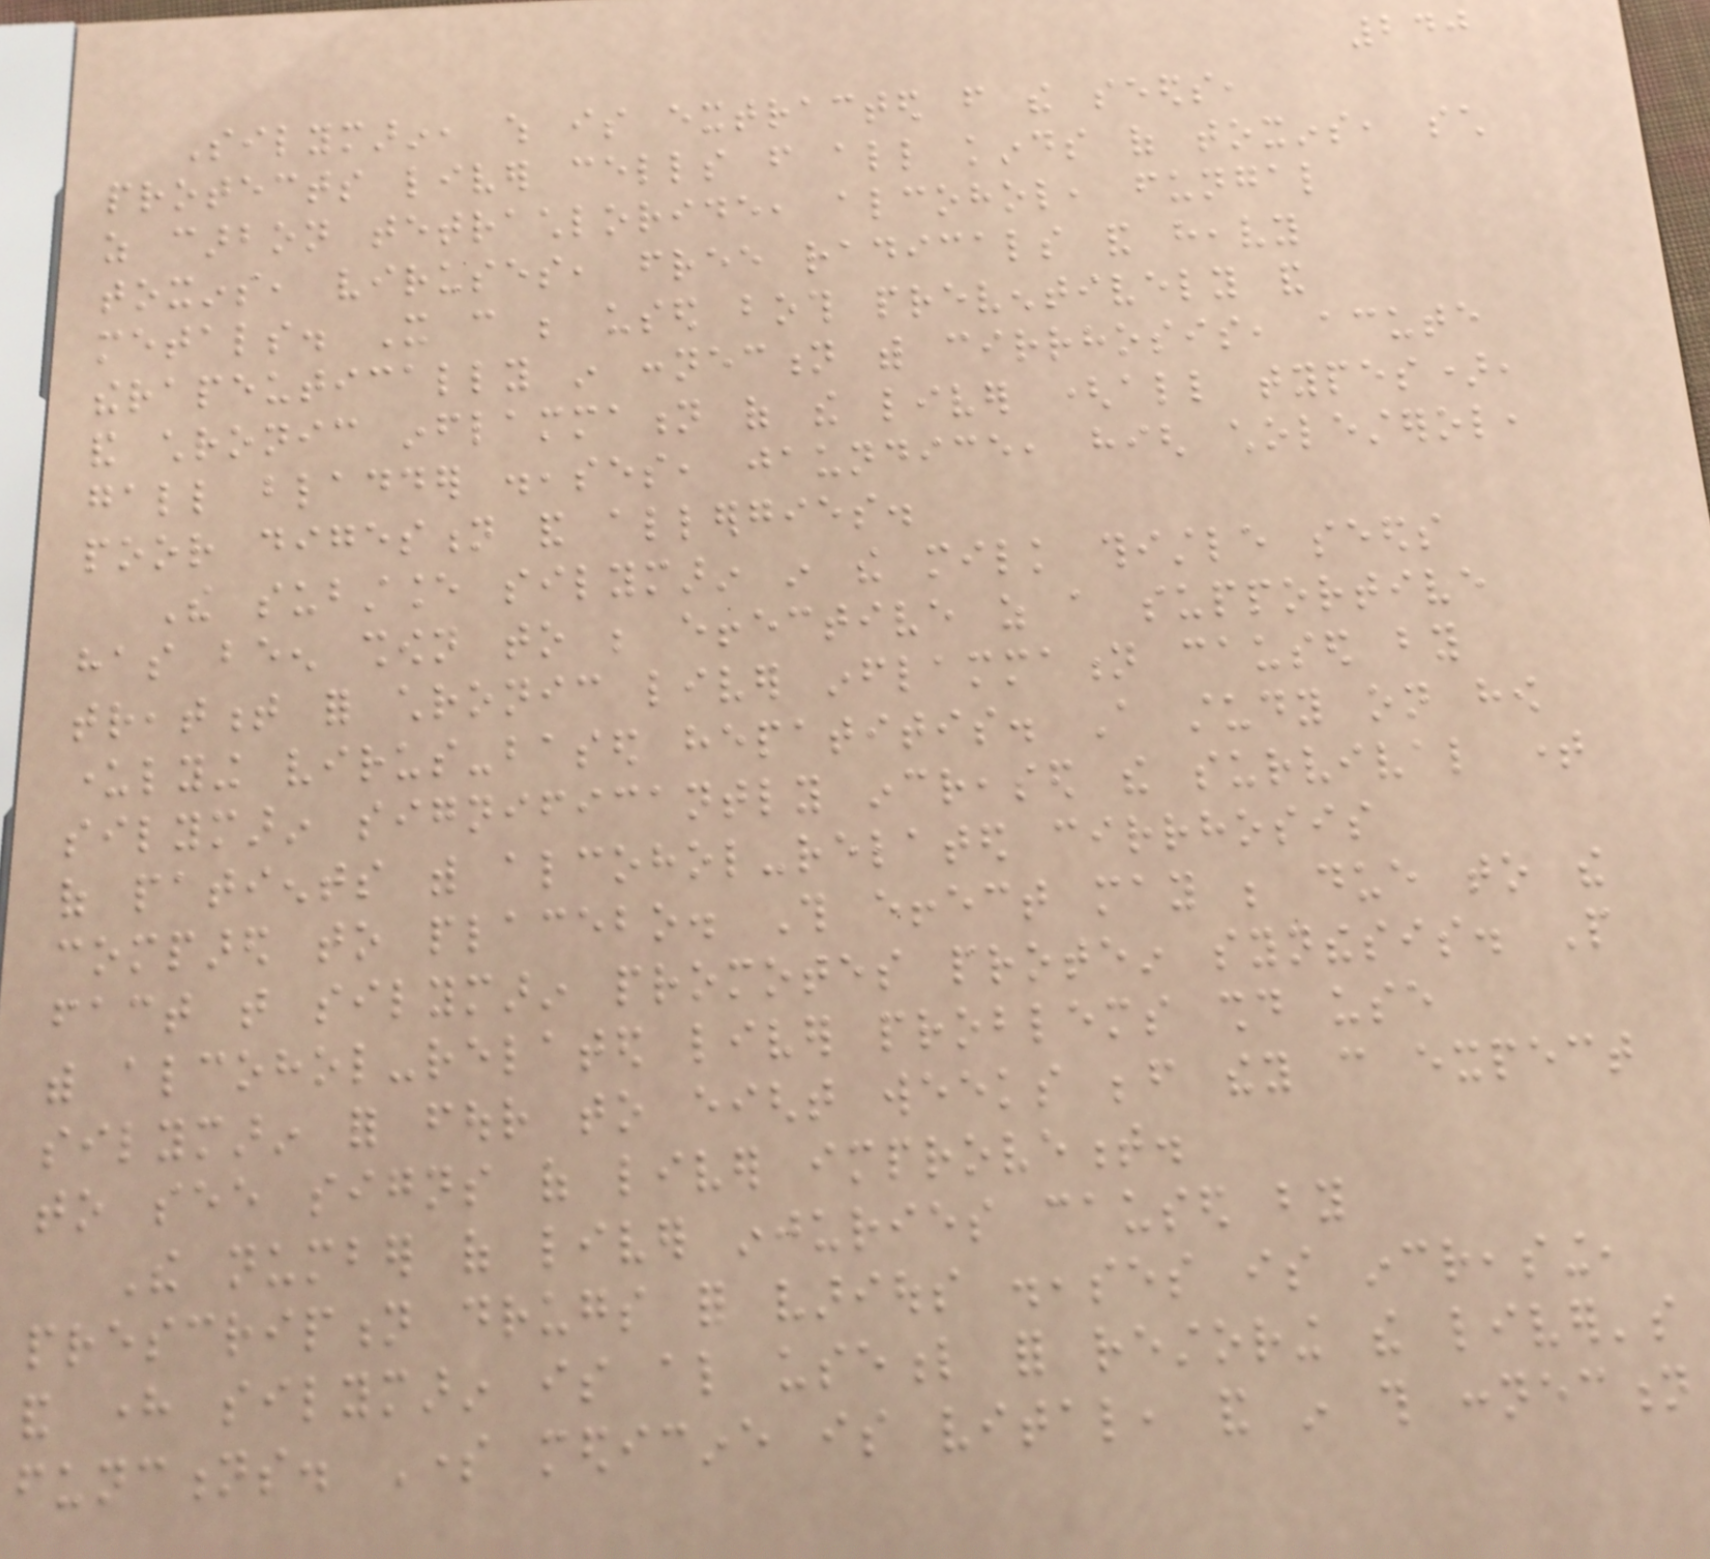240
Silymarin, which is extracted from the seeds,
protects liver cells from all kinds of toxins, such
as carbon tetrachloride, alcohol, fungal
toxins, viruses, free radicals and heavy
metals. It can be used both preventively and
therapeutically in connection with cirrhosis, acute
and chronic inflammation of the liver (all types),
gall bladder diseases, jaundice, high cholesterol,
poor digestion and allergies.
The substance silymarin in the milk thistle seeds
has been shown to be effective as a supportive
treatment for chronic liver inflammation caused by
underlying virus-based hepatitis. A study on how
silymarin significantly increased the survival time
of patients with alcohol-related cirrhosis
compared to placebo. This effect may be due to the
fact that silymarin promotes protein synthesis. People
with alcohol-related liver problems should use
silymarin for four to eight weeks before they can expect
to see signs of liver improvement.
The number of liver injuries caused by
prescription drugs for various diseases is increasing,
and here silymarin is also useful for restoring the liver's
functions. Some medicine is vital, and in this connection
